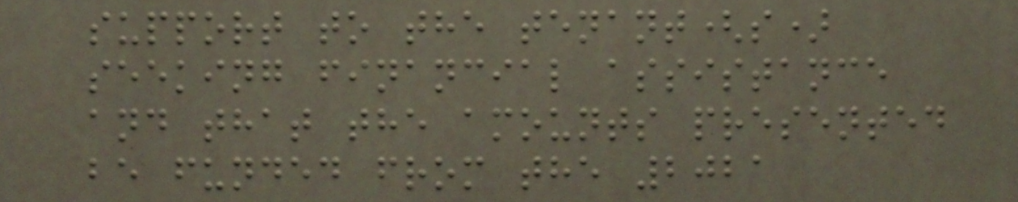support to the tenant(s)
seeking financial assistance
and that the amounts presented
be funded from the 2021
